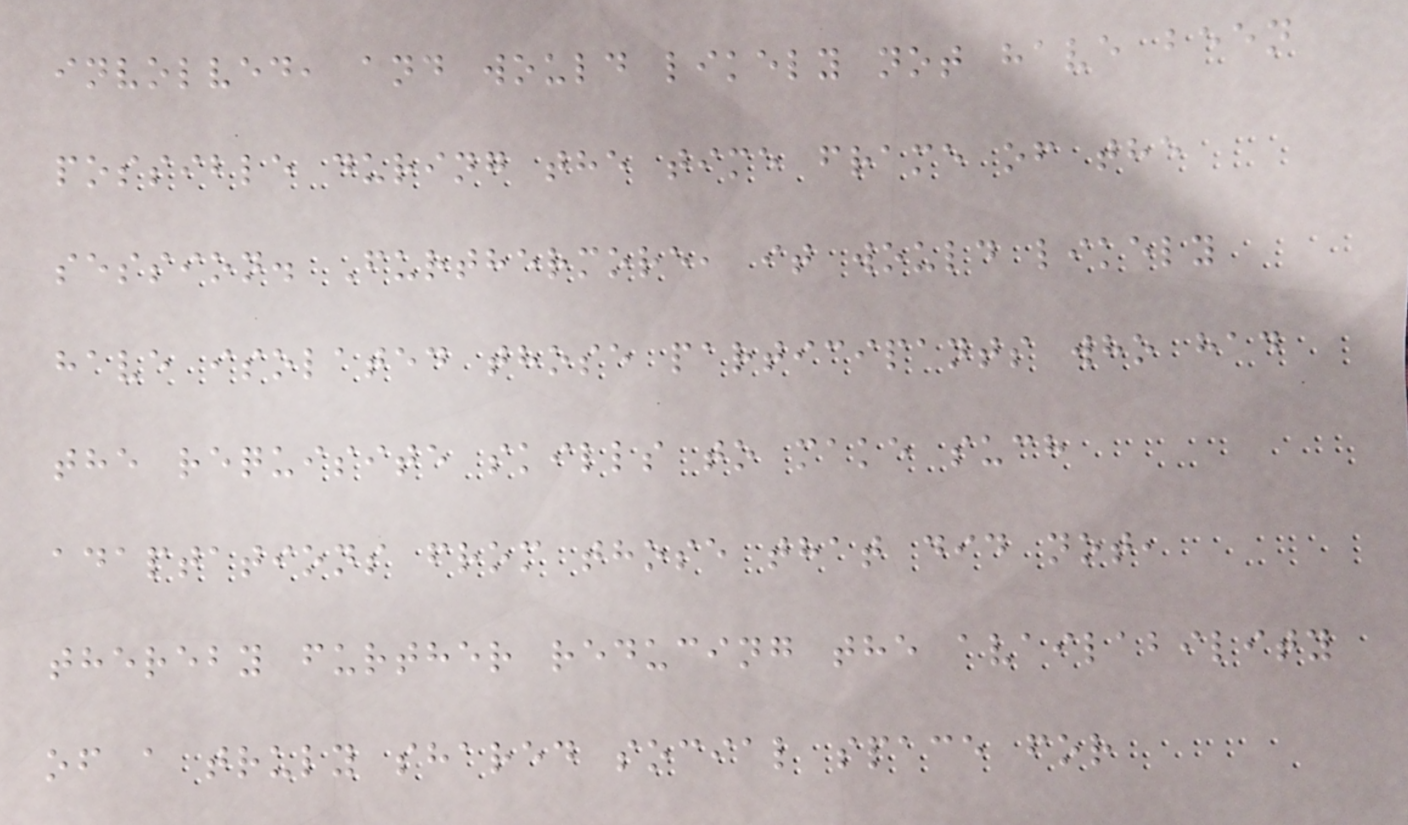involved, and would likely not have been
possible during the time frame of the
session. Furthermore, it would likely
have isolated those participants who had
the requisite skills to make such
adaptations from those that did not,
thereby further reducing the availability
of a truly shared social space for
